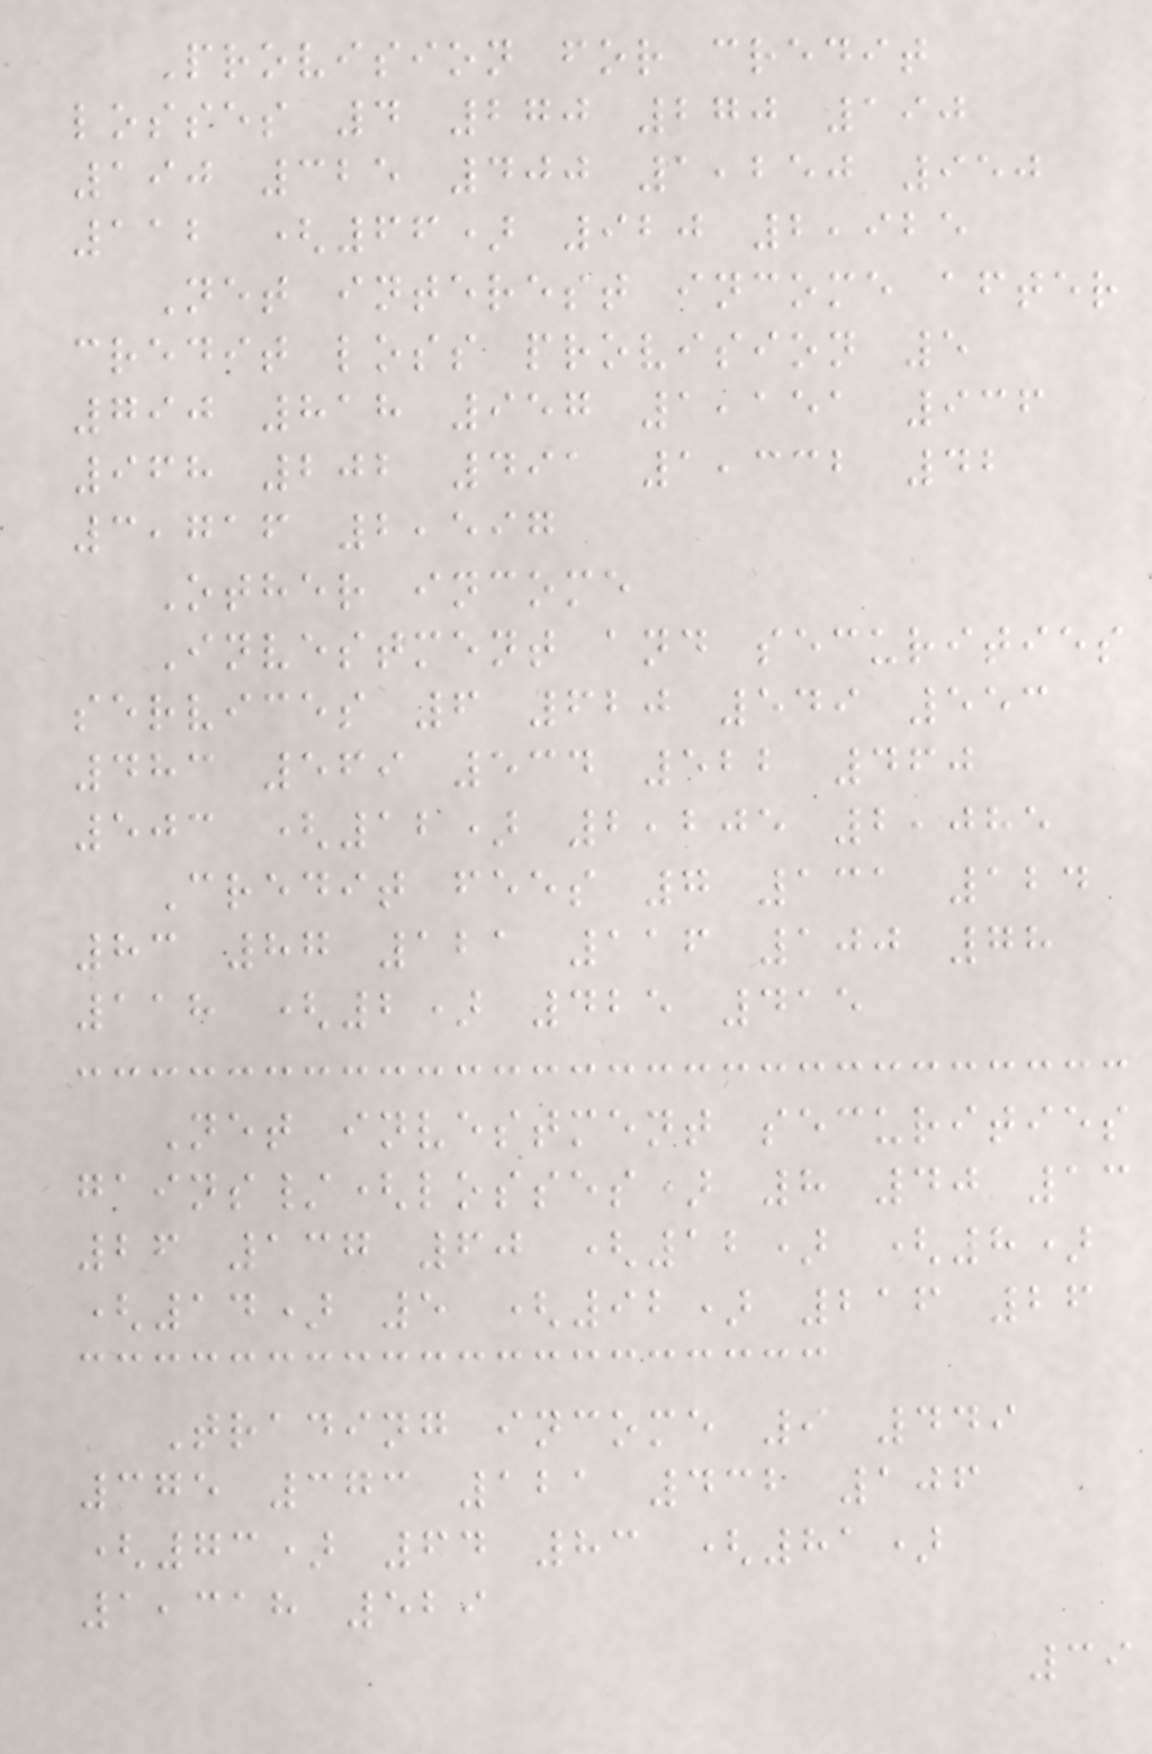Provision for credit
losses 4 270 270 190
190 325 400 1,250 950
112 (66) 920 2,925
Net interest income after
credit loss provision 5
790 818 957 1,151 936
968 202 491 1,332 42
3,716 2,597
Other income
Investment and securities
services 6 620 549 553
483 569 534 522 460
503 (12) 2,205 2,085
Credit fees 7 131 124
83 87 121 116 100 78
118 (2) 425 415
Net investment securities
gains/(losses) 8 40 13
26 137 60 (12) (8)
(14) 5 (92) 216 26
Trading income 9 449
375 373 121 432 106
(73) 64 83 (81)
1,318 529
39
